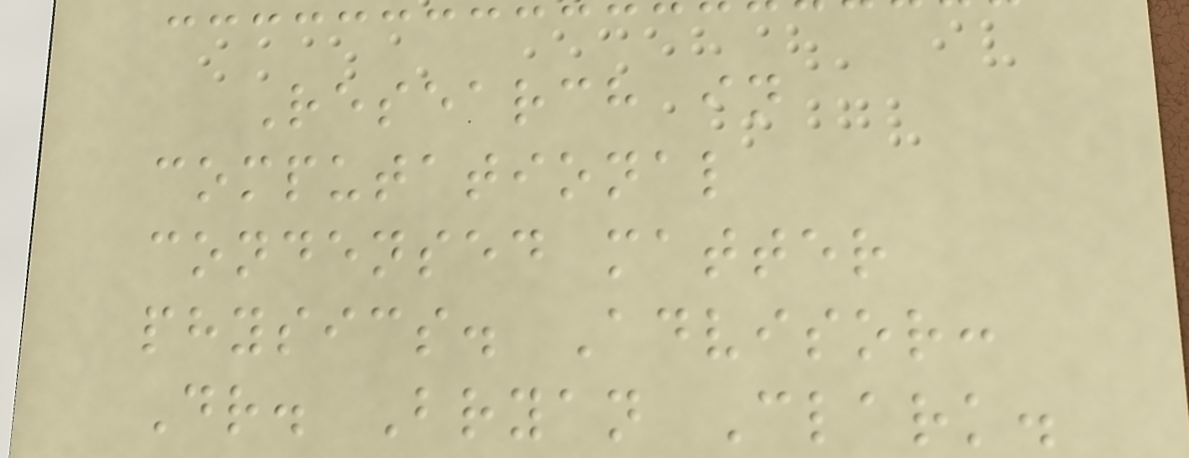Research in
computational
condensed matter
physics. Advisor:
Dr. Bryan Clark.
